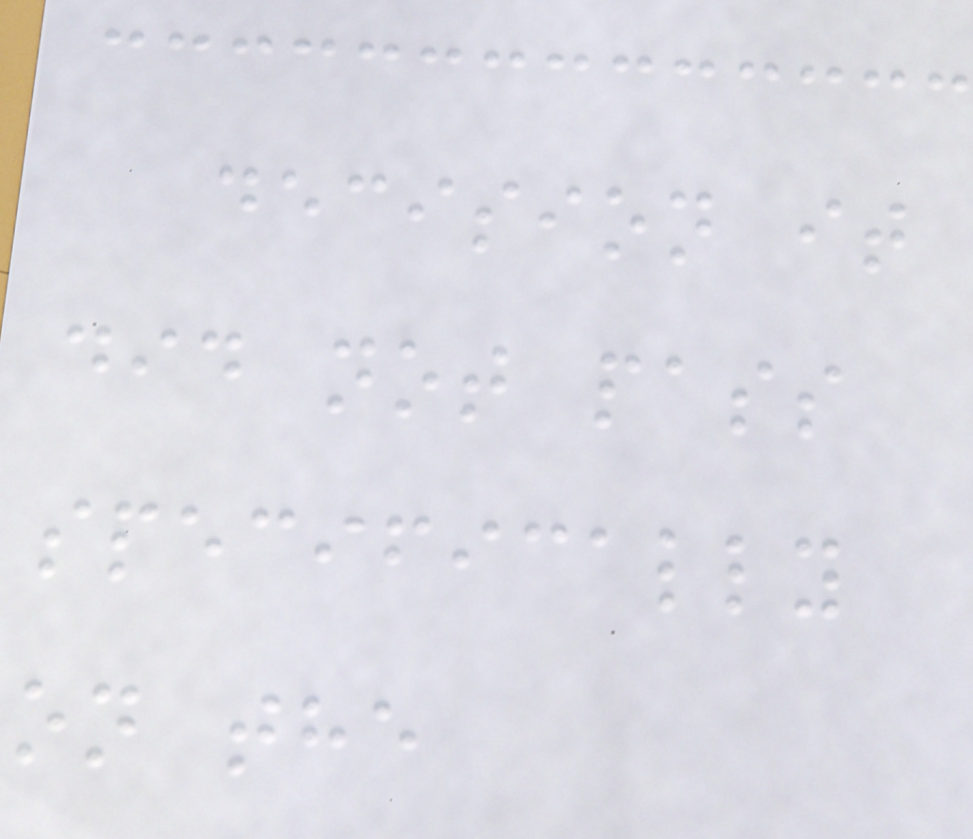decision it
did not pass
specifically
on the
